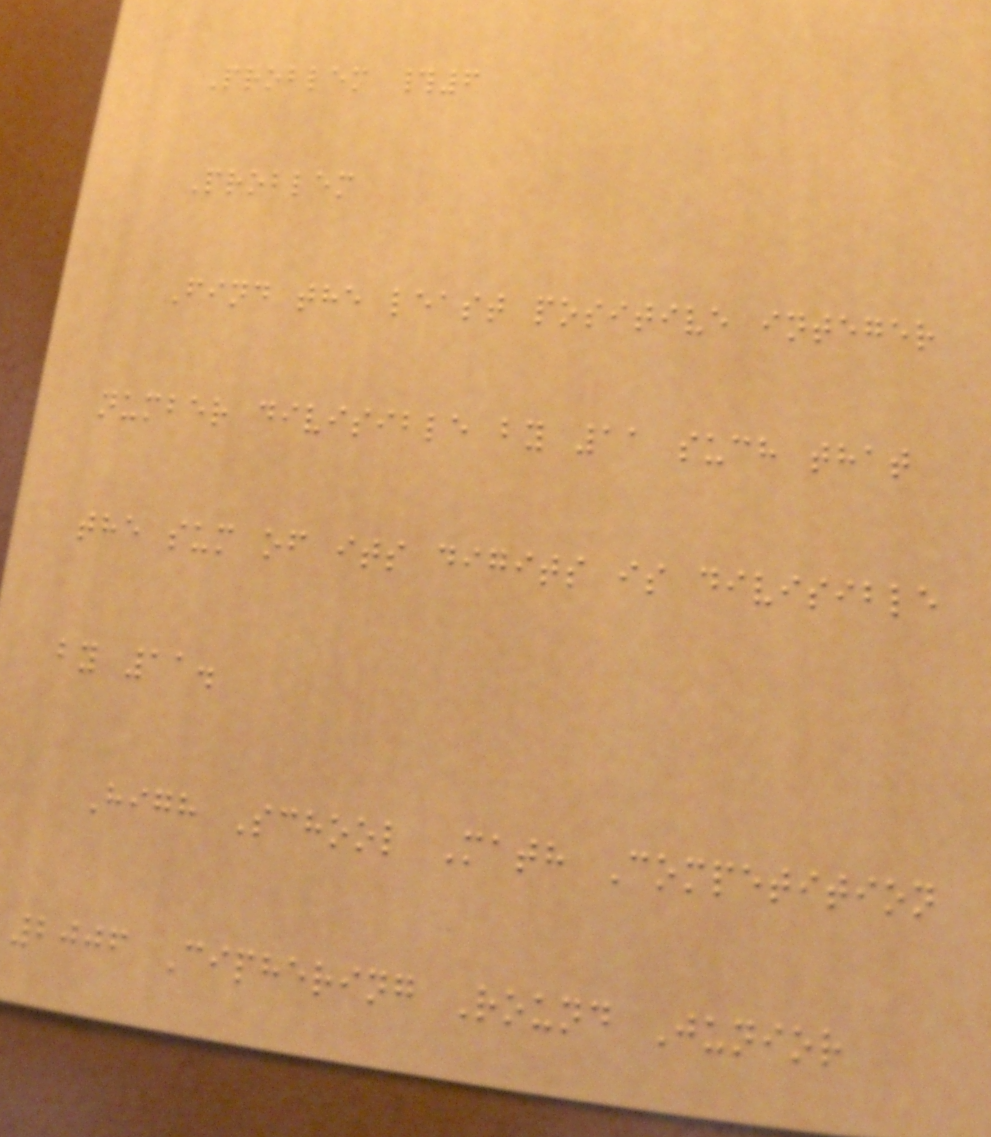Problem #6
Problem
Find the least positive integer
number divisible by 11 such that
the sum of its digits is divisible
by 11.
High School Math Competition
2006 Ciphering Round Junior
